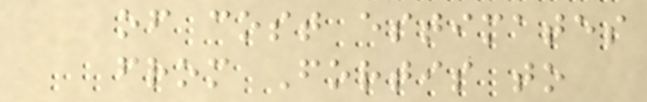of cost estimates
from Fortis to
